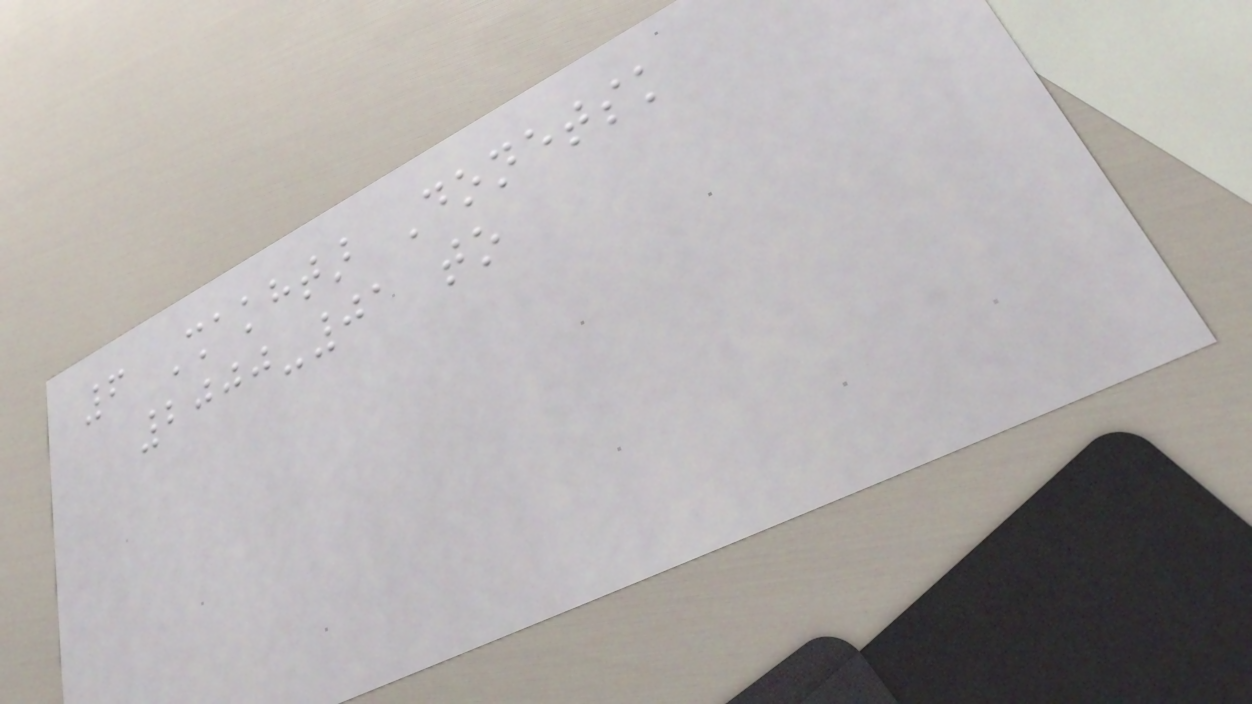6 Shakhtar Donetsk
2000-01 to
